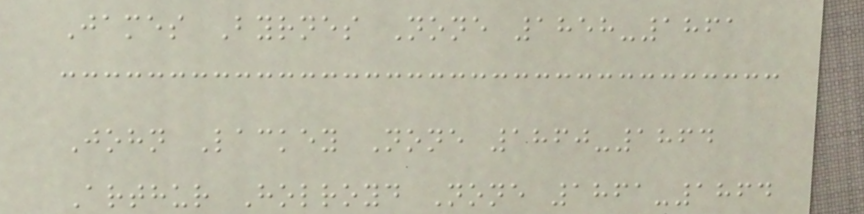James Byrnes None 1858-1861
John Lackey None 1860-1864
Arthur Holroyd None 1861-1864
